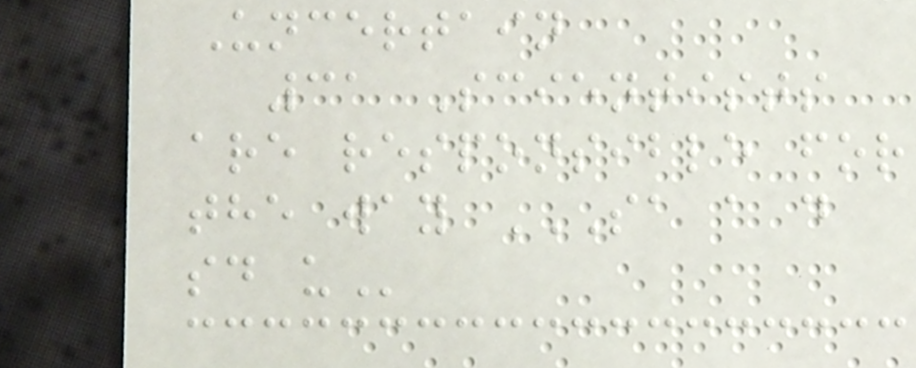Uncertain
31 Scientists
are responsible for
the way SA A D
SD U
